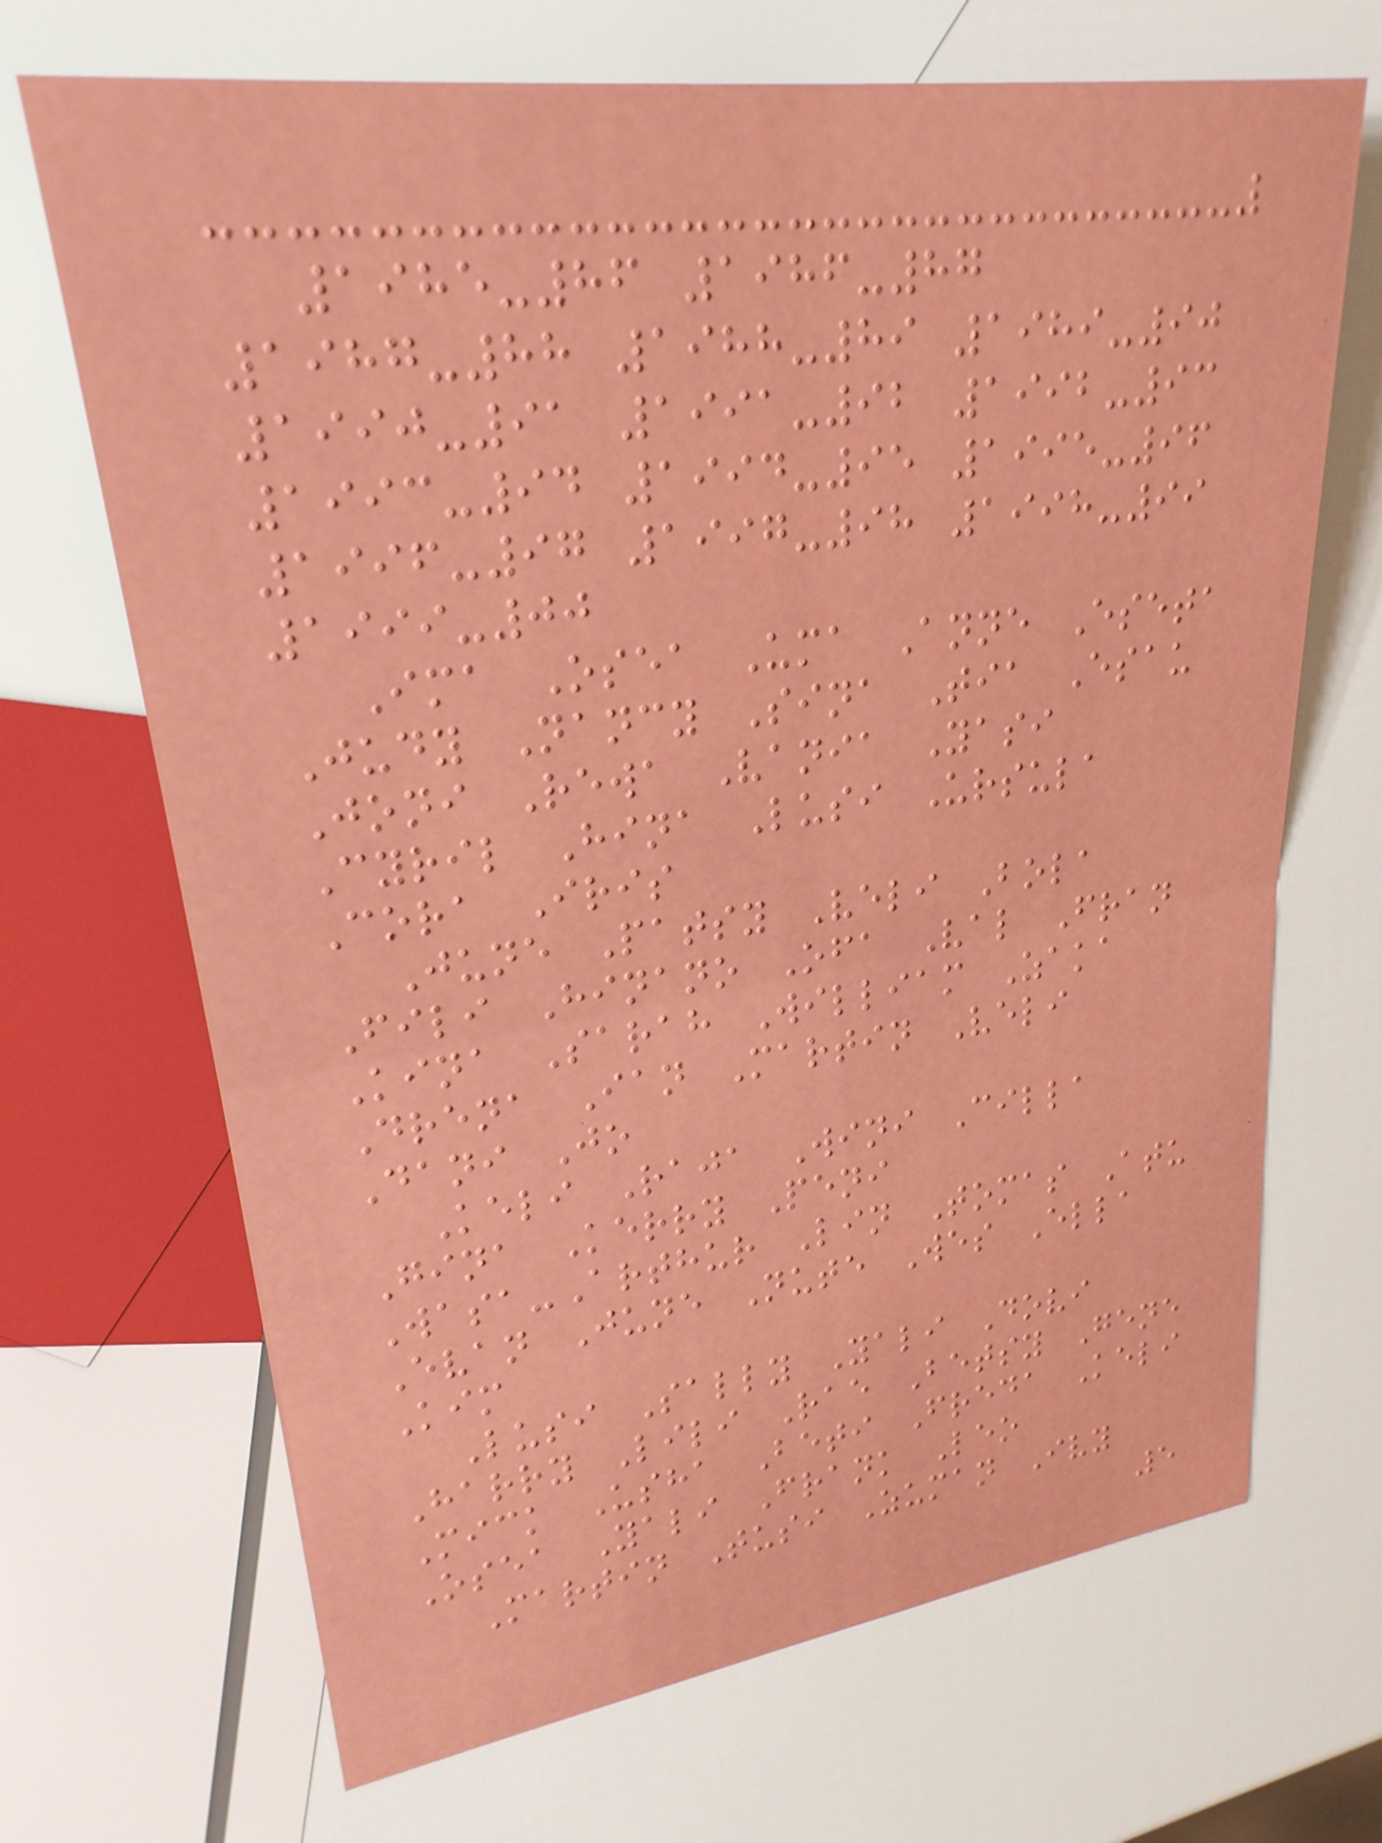1985-86 1986-87
1987-88 1988-89 1989-90
1990-91 1991-92 1992-93
1993-94 1994-95 1995-96
1996-97 1997-98 1998-99
1999-00
Ima Osea Uma Anne Eseta
Judy Nancy Sina Tia Esau
Joni Rewa Vania Yasi
Cyril Hina Lusi Ursula
Cora Iris
June Patsy Veli Bola
Fili Hinano Ofa Val Fran
Kina Sarah William Zaka
Drena Ian Martin Veli
Dani Jo
Keli Raja Wini Cilla
Gina Kerry Peni
Wasa-Arthur Lin Tomas Atu
Evan June Nute Wes Ella
Kim
Lusi Sally Yali Dovi
Harry Lili Rae Betsy Gene
Mick Usha Beti Freda Keli
Osea Yali Frank Leo
Martin Tusi Zuman Ivy
5
